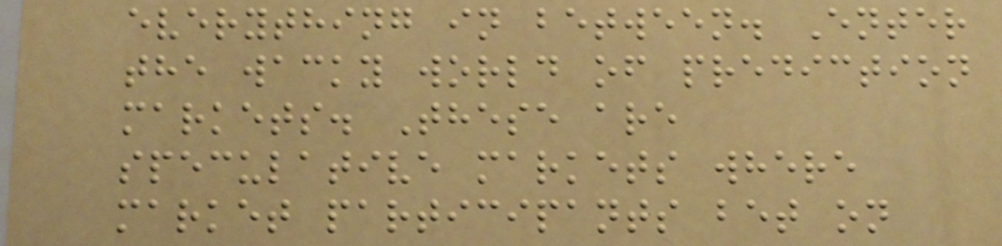everything in between. Enter
the wacky world of prediction
markets. These are
speculative markets where
market participants bet on
